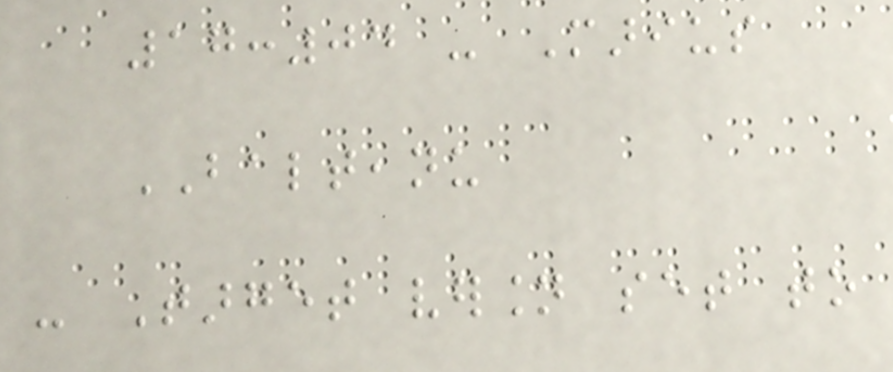17:04 - Marius
BALTEANU
- Target version set to
